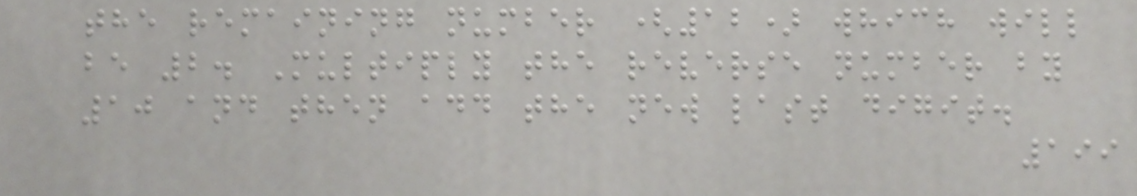the remaining number (12) which will
be 2. Multiply the reverse number by
10 and then add the new last digit.
199
